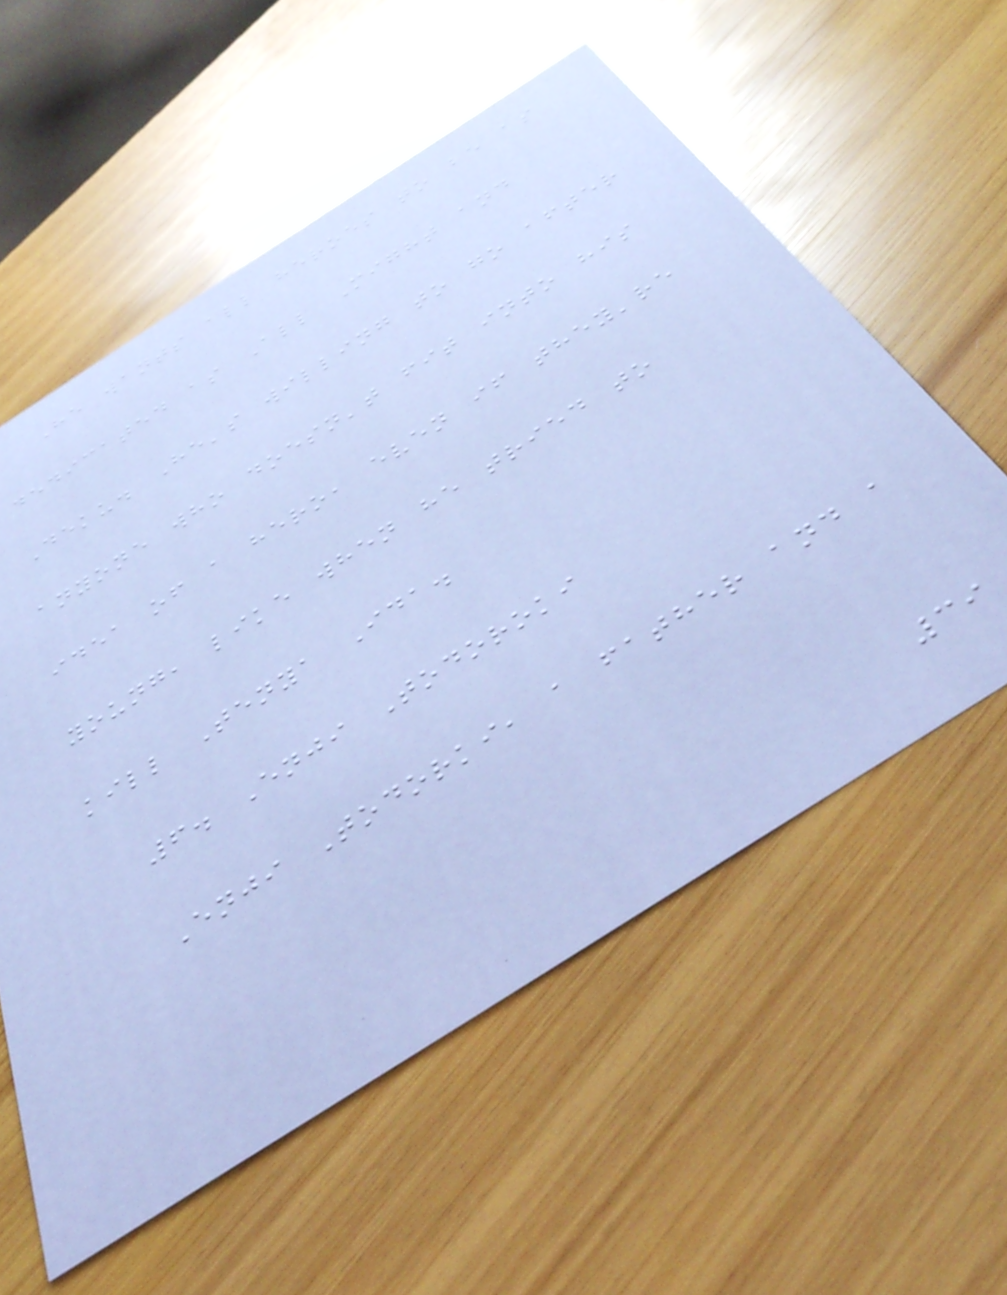He wants all heroes to be as
dedicated as All Might and
Deku. He's willing to go after
anyone who doesn't fit into his
idea of a hero, even if they're
young, like when he tried to
kill Tenya Ida.
6. Enji Todoroki
Enji Todorki, a father and a
39
